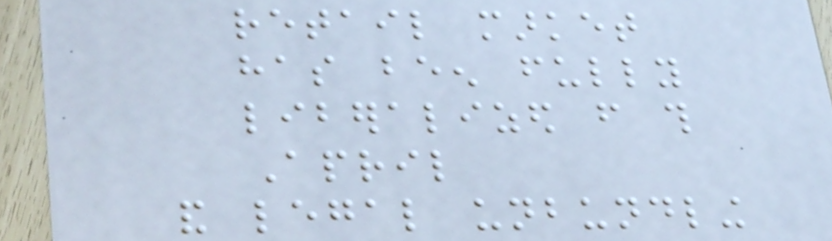retail market
has been fully
liberalized from this
April
and legal unbundling
